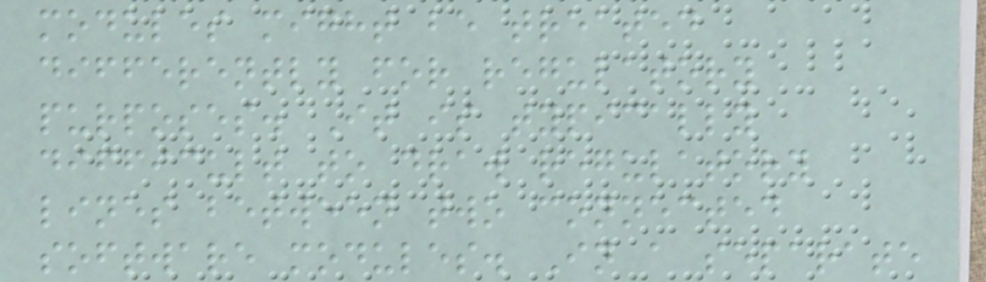modules might be treated
differently for regulatory
purposes. It is typically
difficult to draw regulatory
lines between two connected
software modules. In a separate
